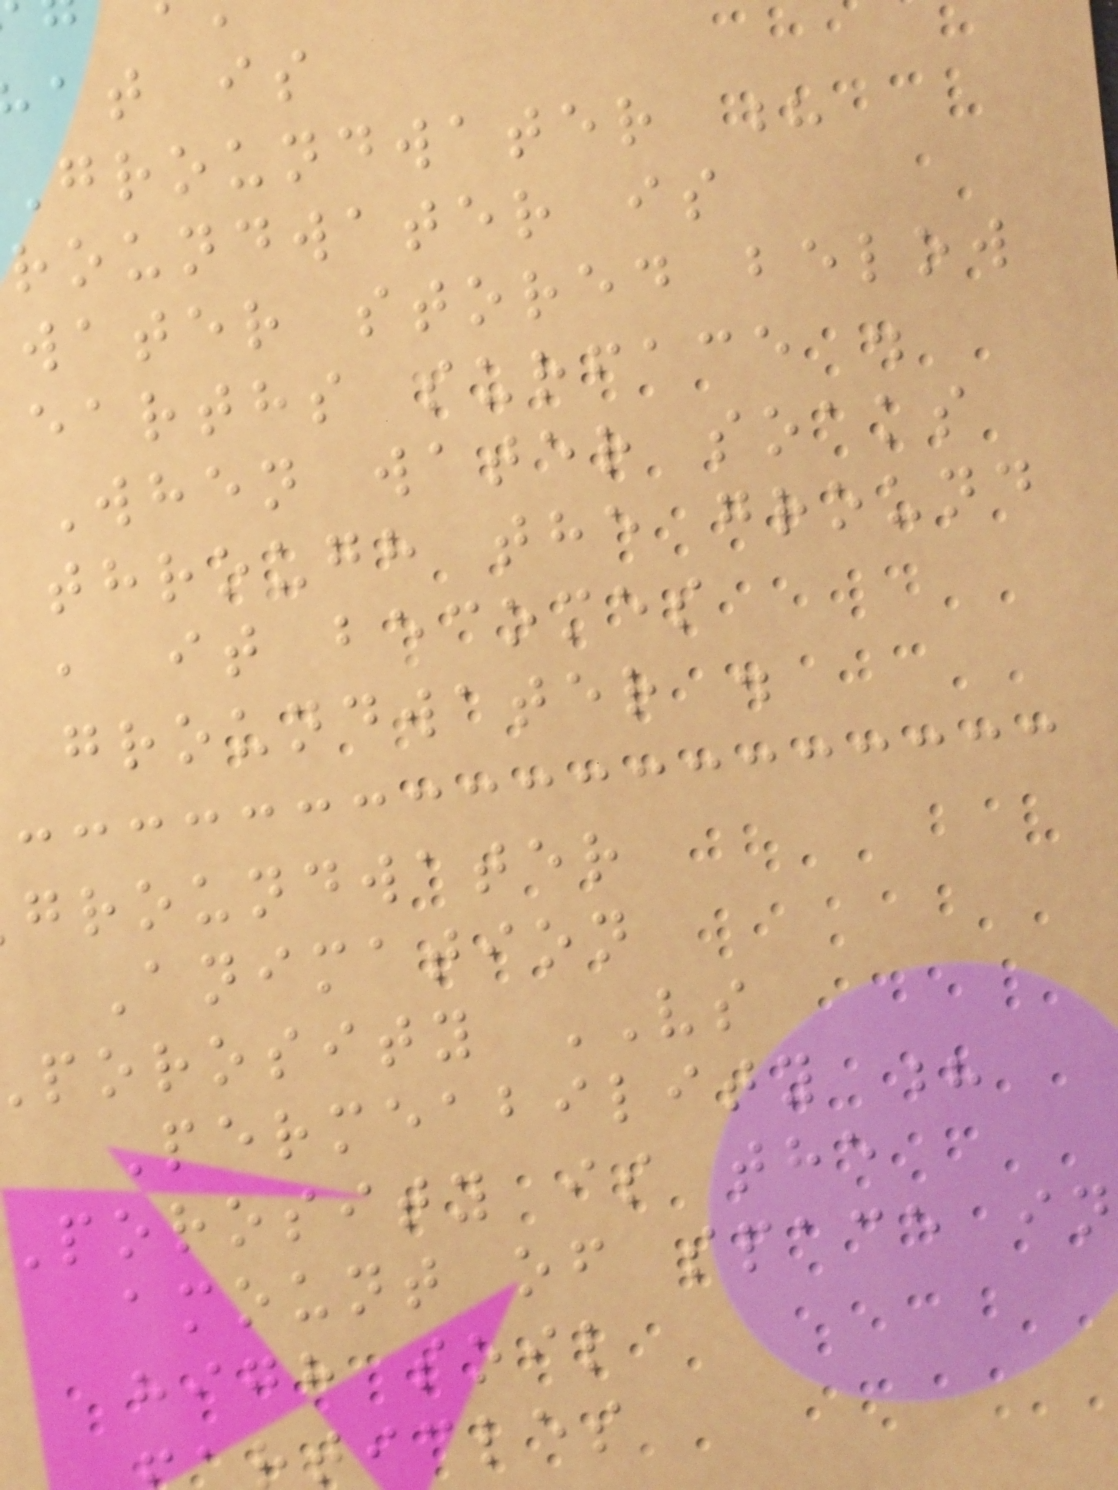at is
Groundwater ?
roundwater is
water stored below
earths surface .
When water soaks
through the ground
, it becomes
groundwater .
groundwater
Animation
porosity VS
Permeability ?
Porosity is the
amount of space in
high soil
ticles
